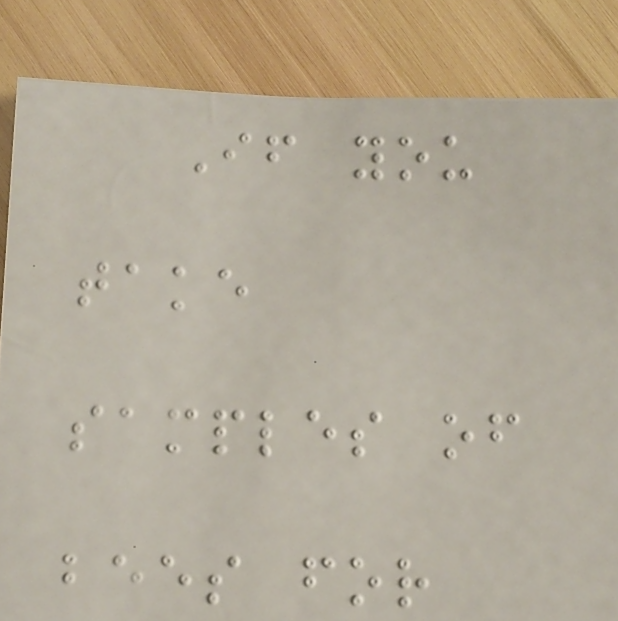If you
take
samples of
bees for
